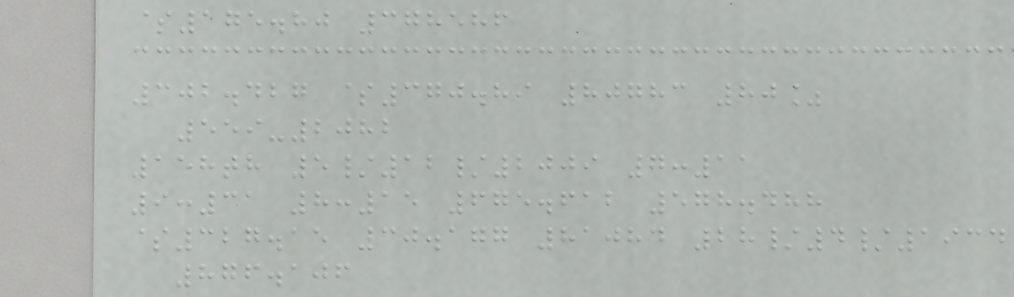$175.80 378586
302.427 $370.89 80783 80%
559-2082
158th 5/12/2009 7:11
9:31 8:15 675.612 578.488
$327.15 30.177 81084 28/4/1934
876.106
